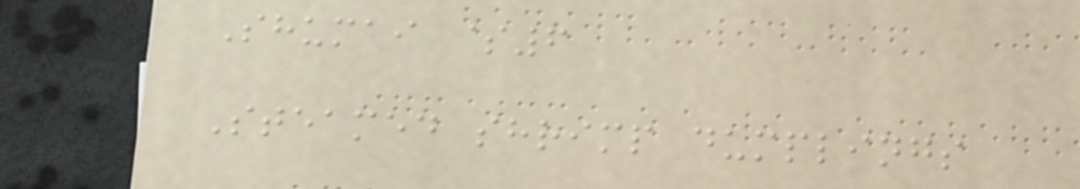Shumai $6
Steamed shrimp dumplings
